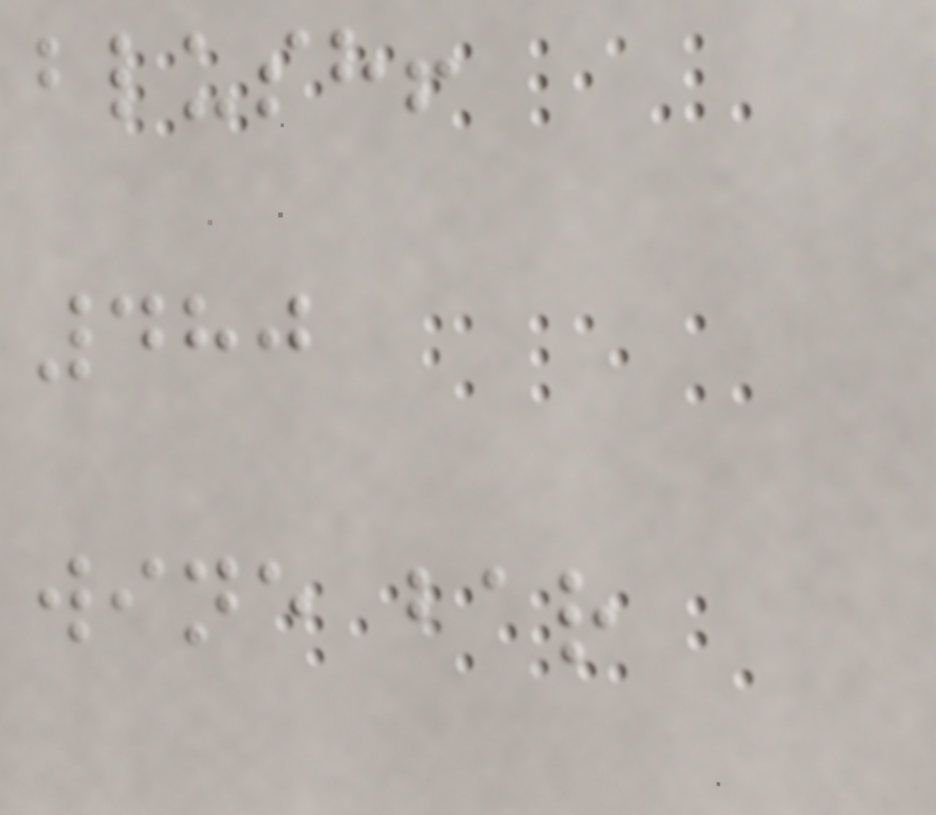blush!
480
wine bar
